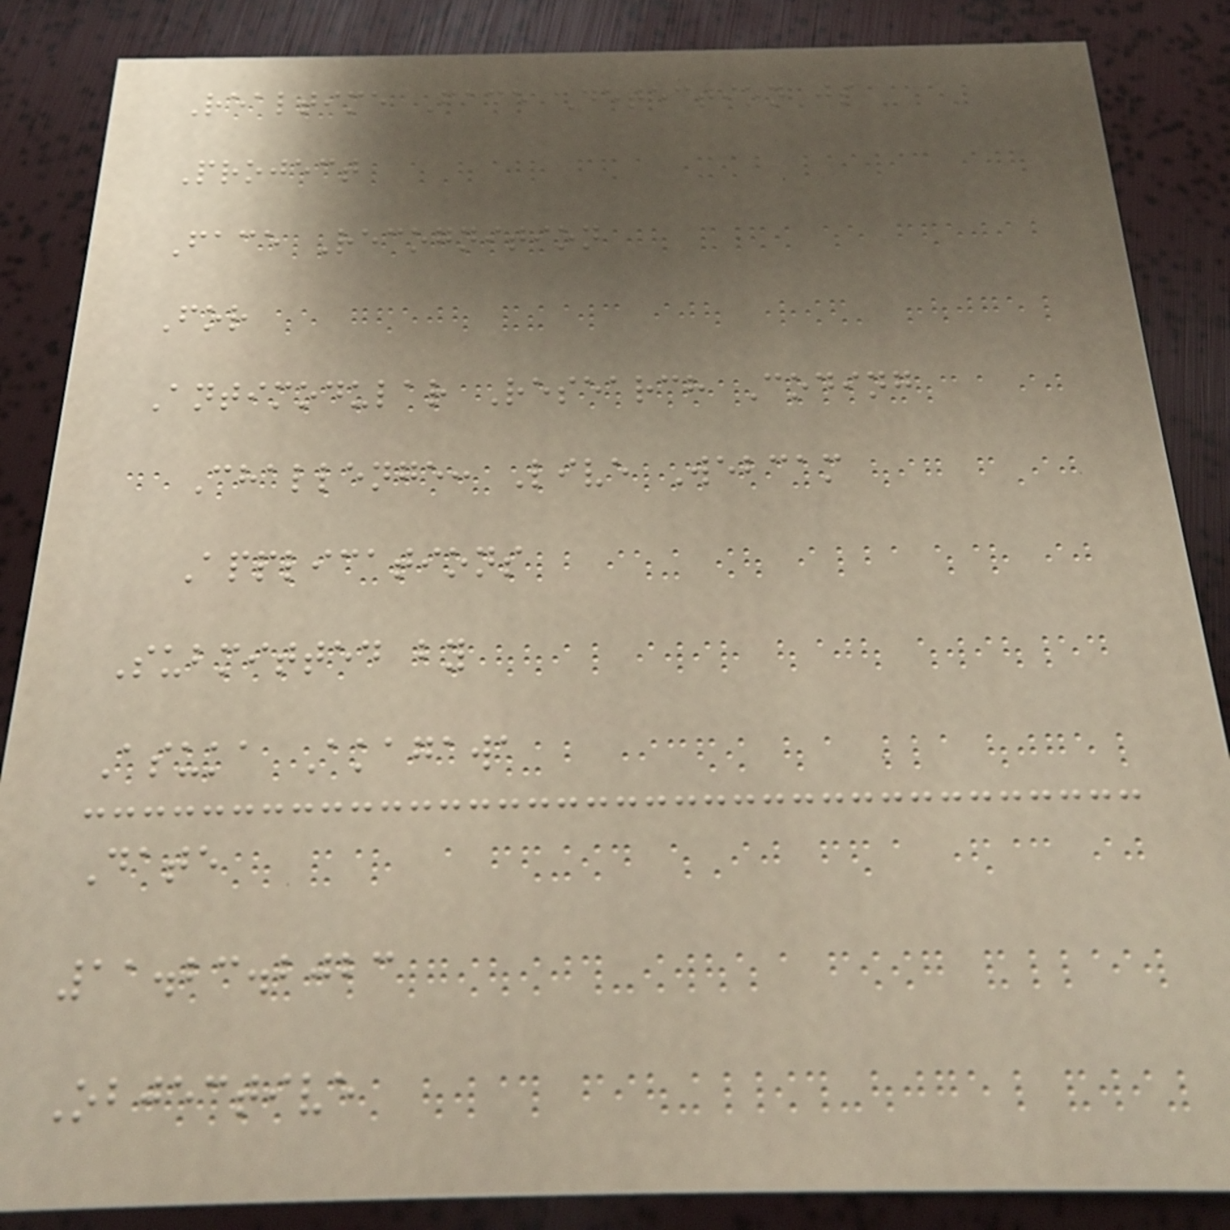Realtime Face Detection js
Project
Face Recognition
For
Antimodular Research Coding
Challenge: Live Webcam
Applications
Submitted by
Asuka Akagawa
Date
11.23.2023
Objective
